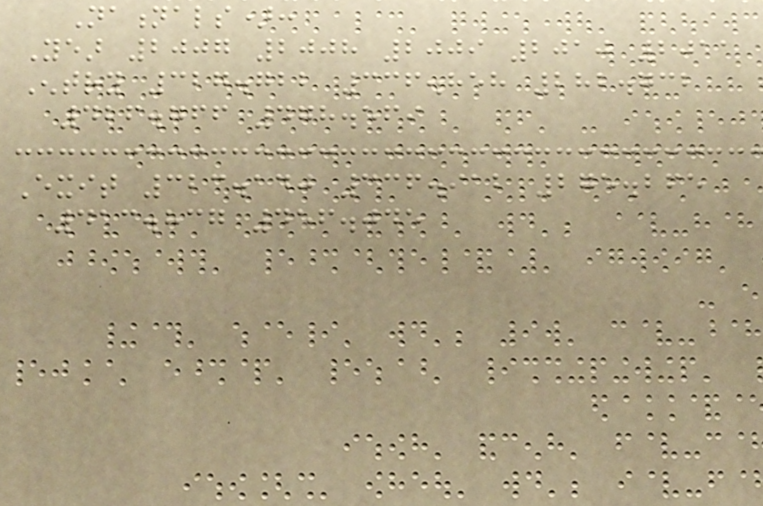Nationals):
Year 2007 2008 2009 2010 2011
Entry 327.722 336.858 282.732
426.766 478.569
Exit 323.140 336.912 275.265
413.837 456.045
